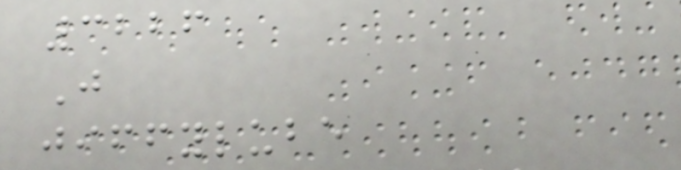3226
J
jiffylube
